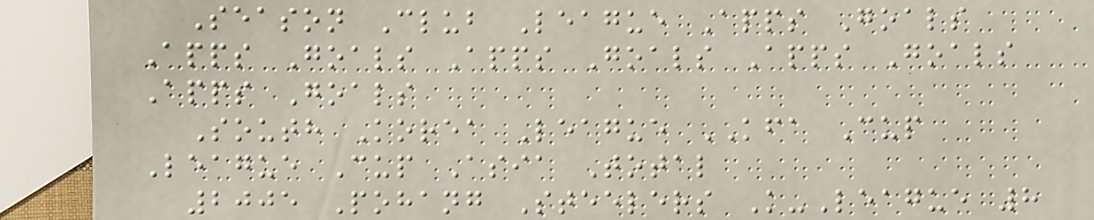Season Club League Apps Goals
Apps Goals Apps Goals Apps Goals
Apps Goals
South Korea League KFA Cup
League Cup Asia Total
2005 Pohang Steelers K-League 8
